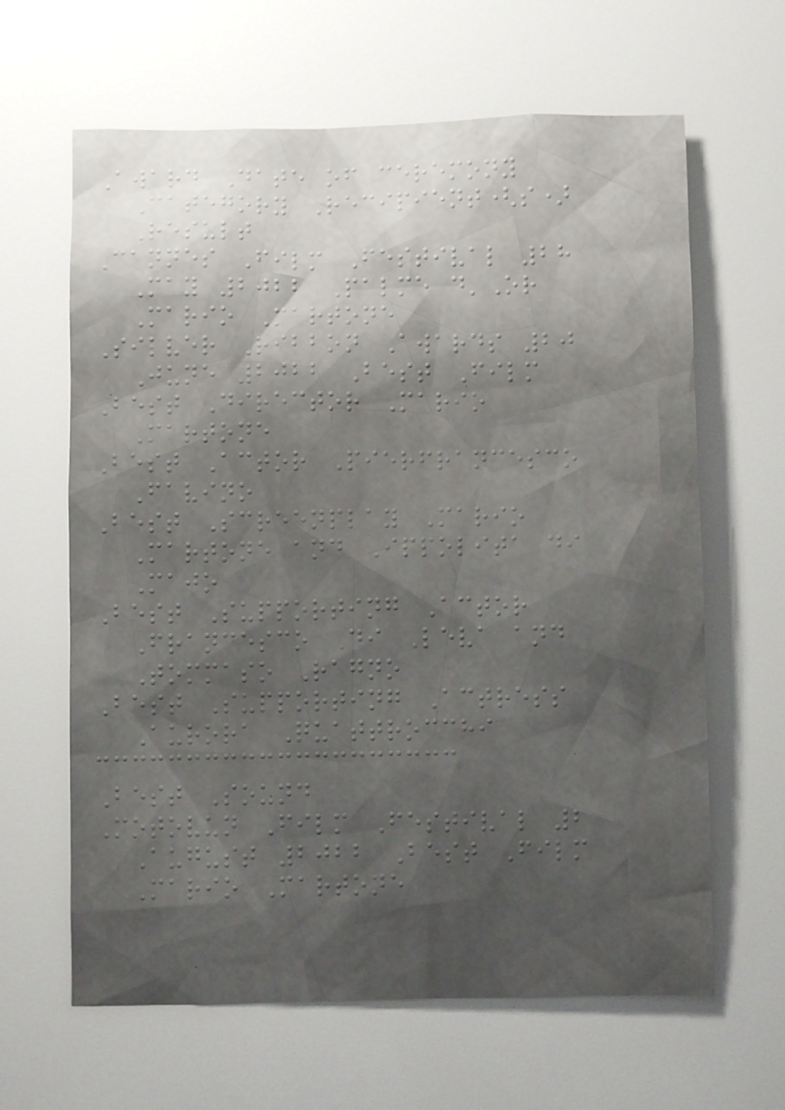Award Date of ceremony
Category Recipient(s)
Result
Cannes Film Festival 28
May 2022 Palme d'Or
Mario Martone
Silver Ribbon Awards 20
June 2022 Best Film
Best Director Mario
Martone
Best Actor Pierfrancesco
Favino
Best Screenplay Mario
Martone and Ippolita di
Majo
Best Supporting Actor
Francesco Di Leva and
Tommaso Ragno
Best Supporting Actress
Aurora Quattrocchi
Best Sound
Motovun Film Festival 2
August 2022 Best Film
Mario Martone
